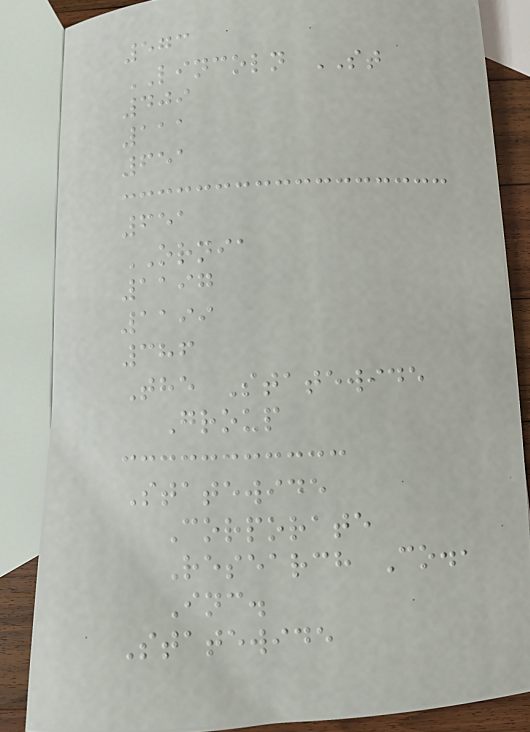573
LINCOLN ST
409
111
651
651
ORNIA
1197
1199
386
The Statewide
Group
Statewide
Corporate
Research Co.,
Inc.
Statewide
